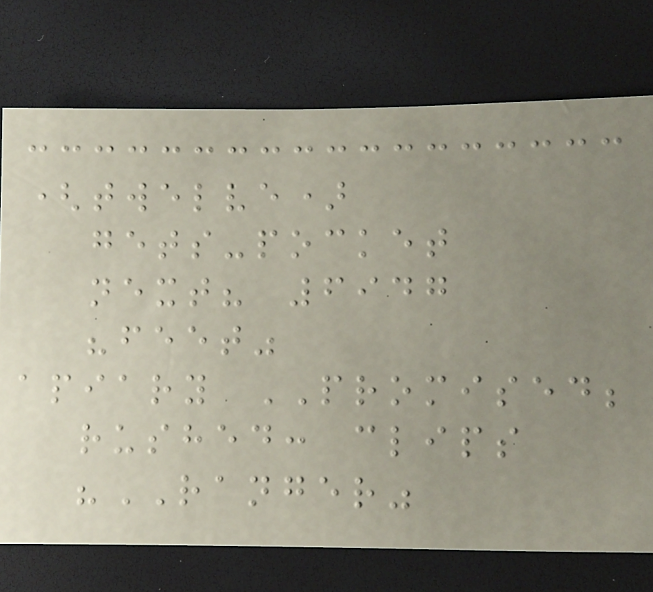(twelve)
gets-pocket
next? 6947
"feet"
apiary PROMISED;
rushed: clips
"RANGER"
